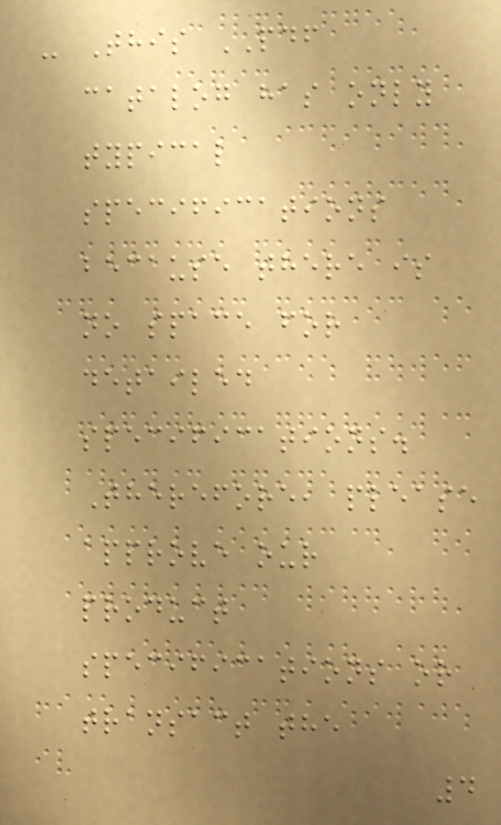- This PDF
catalog has only
typical
specifications
because there is
no space for
detailed
specifications.
Therefore, please
approve our
product
specifications or
transact the
4
